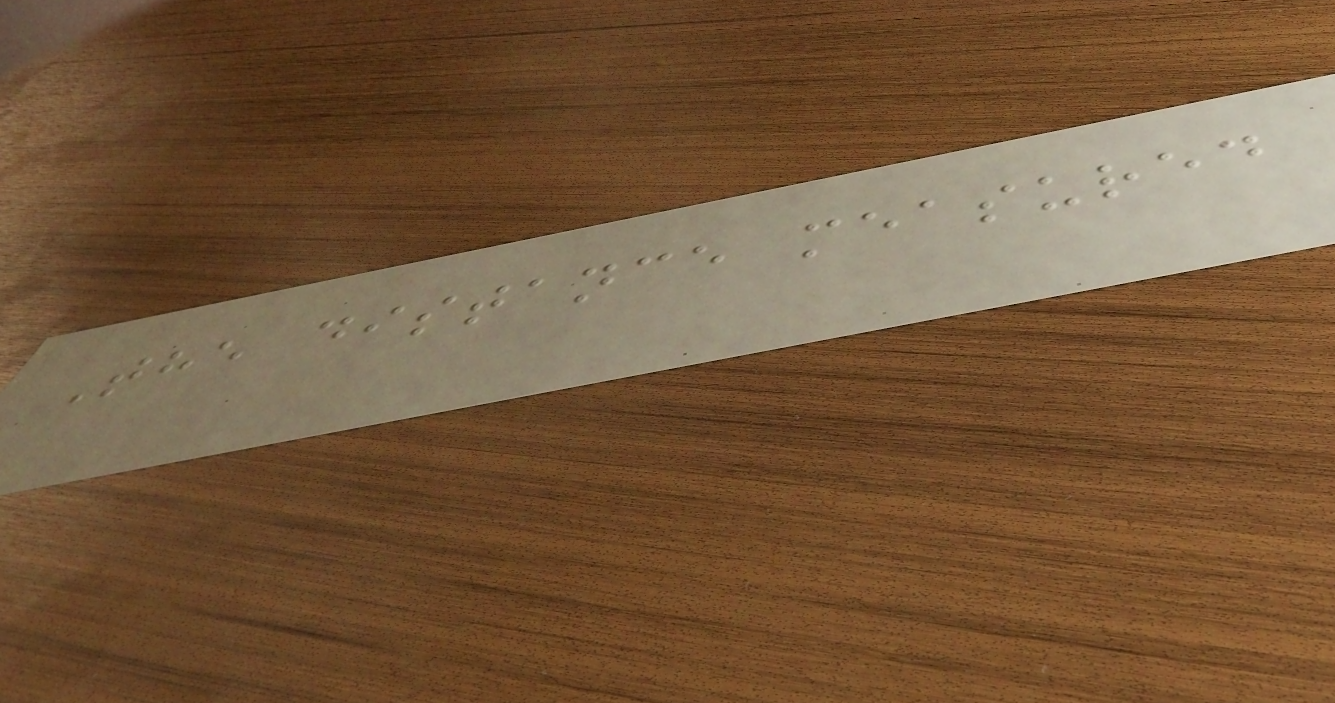The distance measured
